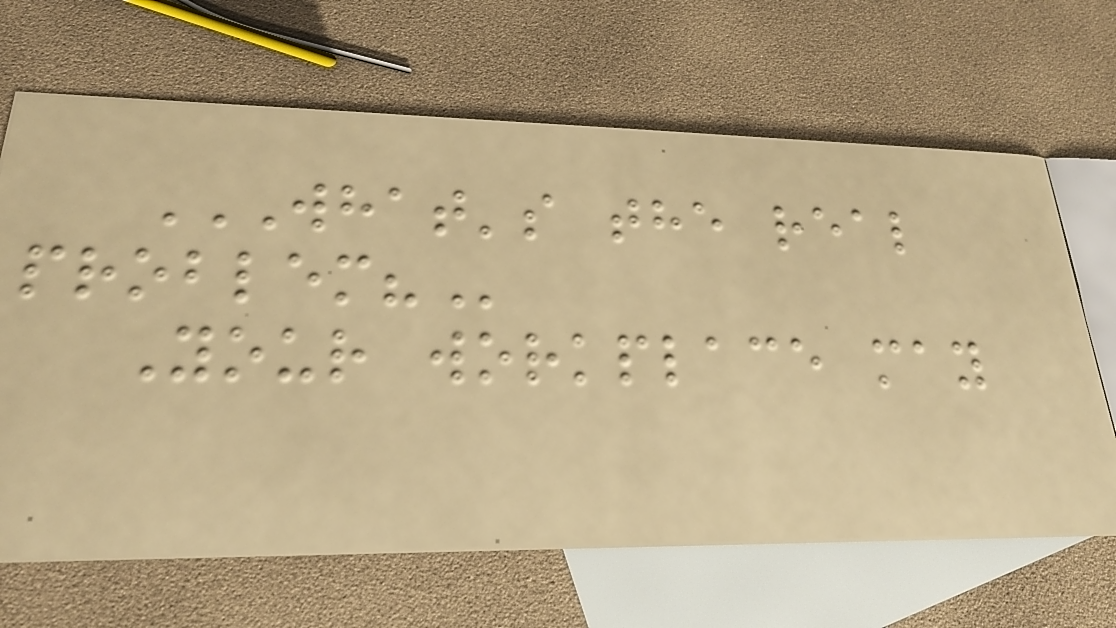WHAT'S THE REAL
PROBLEM?
Your workplace may
